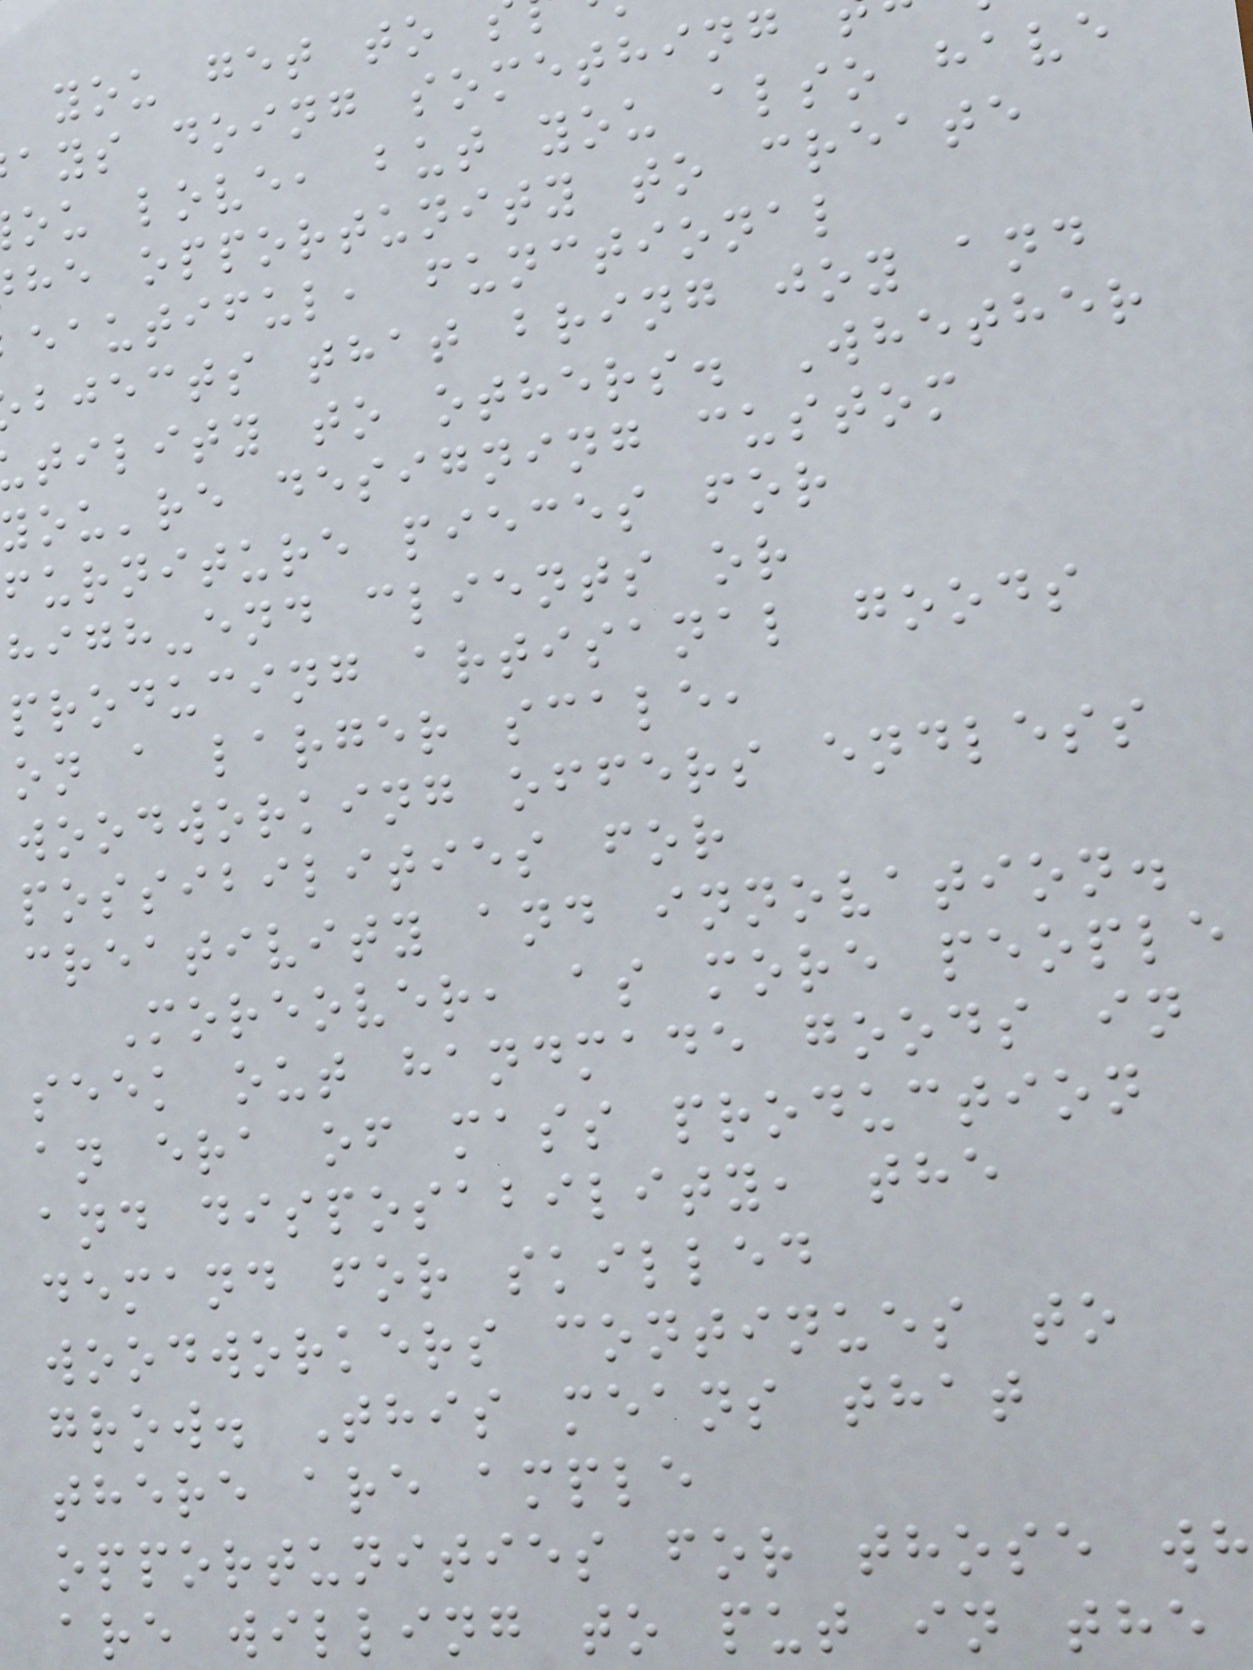you get to
ays doing something
ou love, but you also have
he opportunity to create
eautiful, functional
bjects that bring joy and
tility to others. Whether
you're designing custom
furniture pieces for
high-end clients or
producing artisanal goods
on a larger scale,
woodworking offers endless
possibilities for
creativity and innovation.
Moreover, as more people
seek out handmade goods in
an era of mass production
and disposability, the
demand for skilled
woodworkers continues to
grow. This means that
there are ample
opportunities for those wh
are willing to put in the
